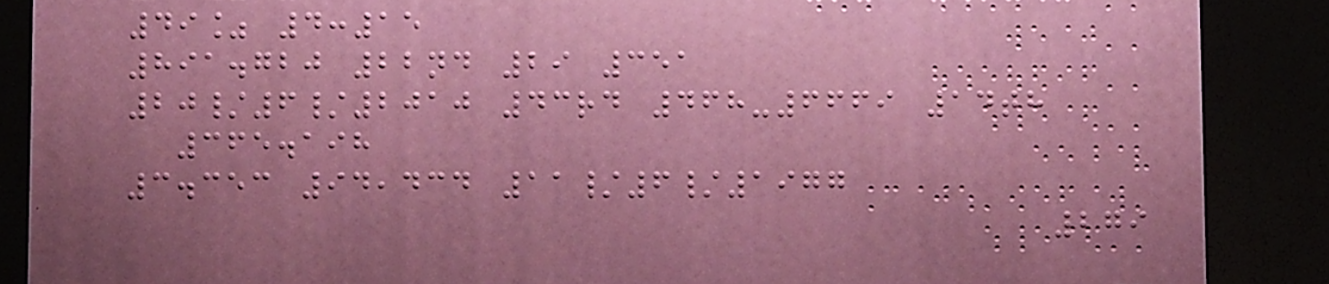49% 4:15
891.720 22nd 29 351
20/6/2010 43rd 468-6669 14th
365.198
3.353 94,434 11/6/1977
279
